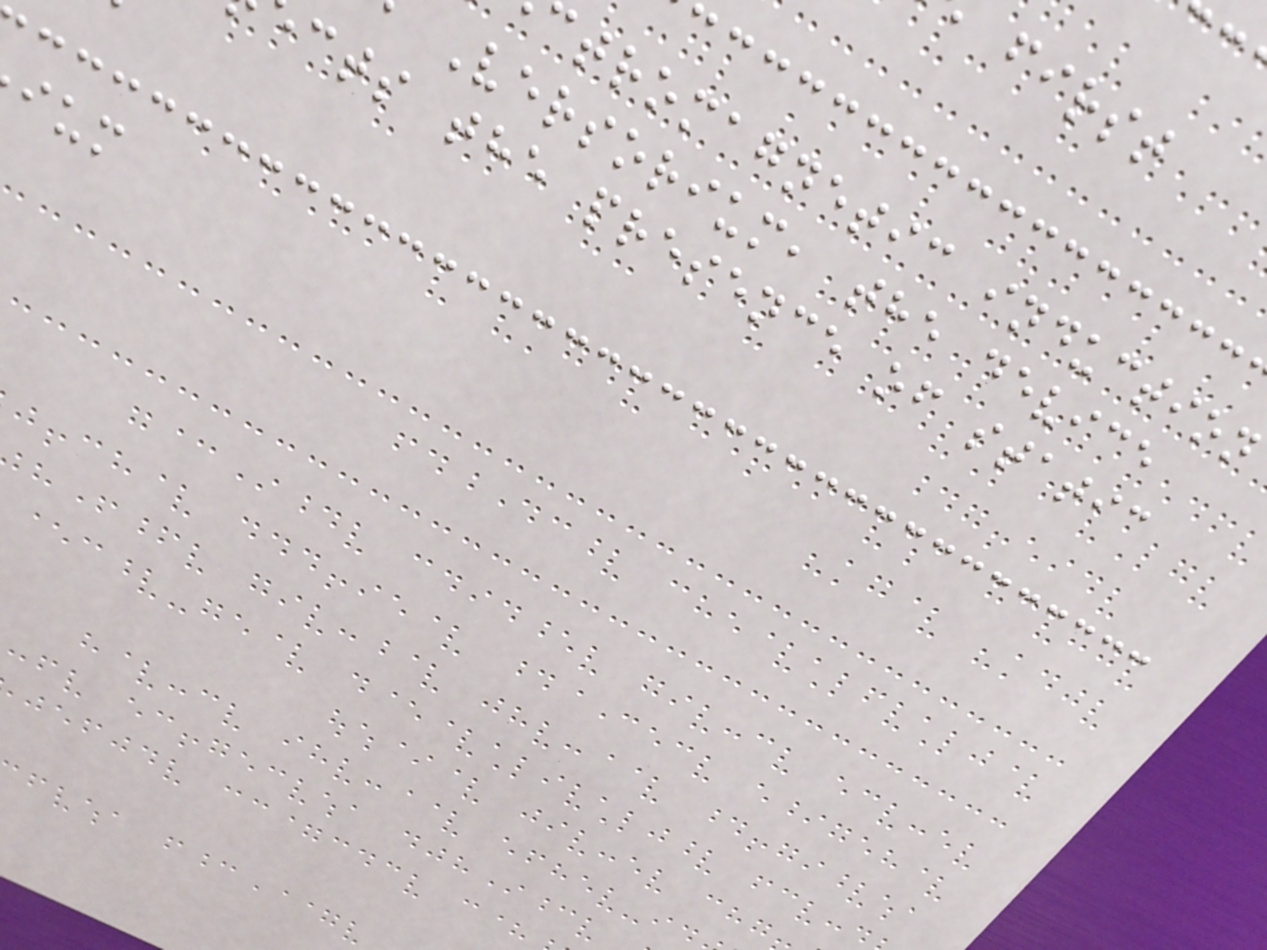ctromagnetic induction
Versorium, the device
cts the presence of static
